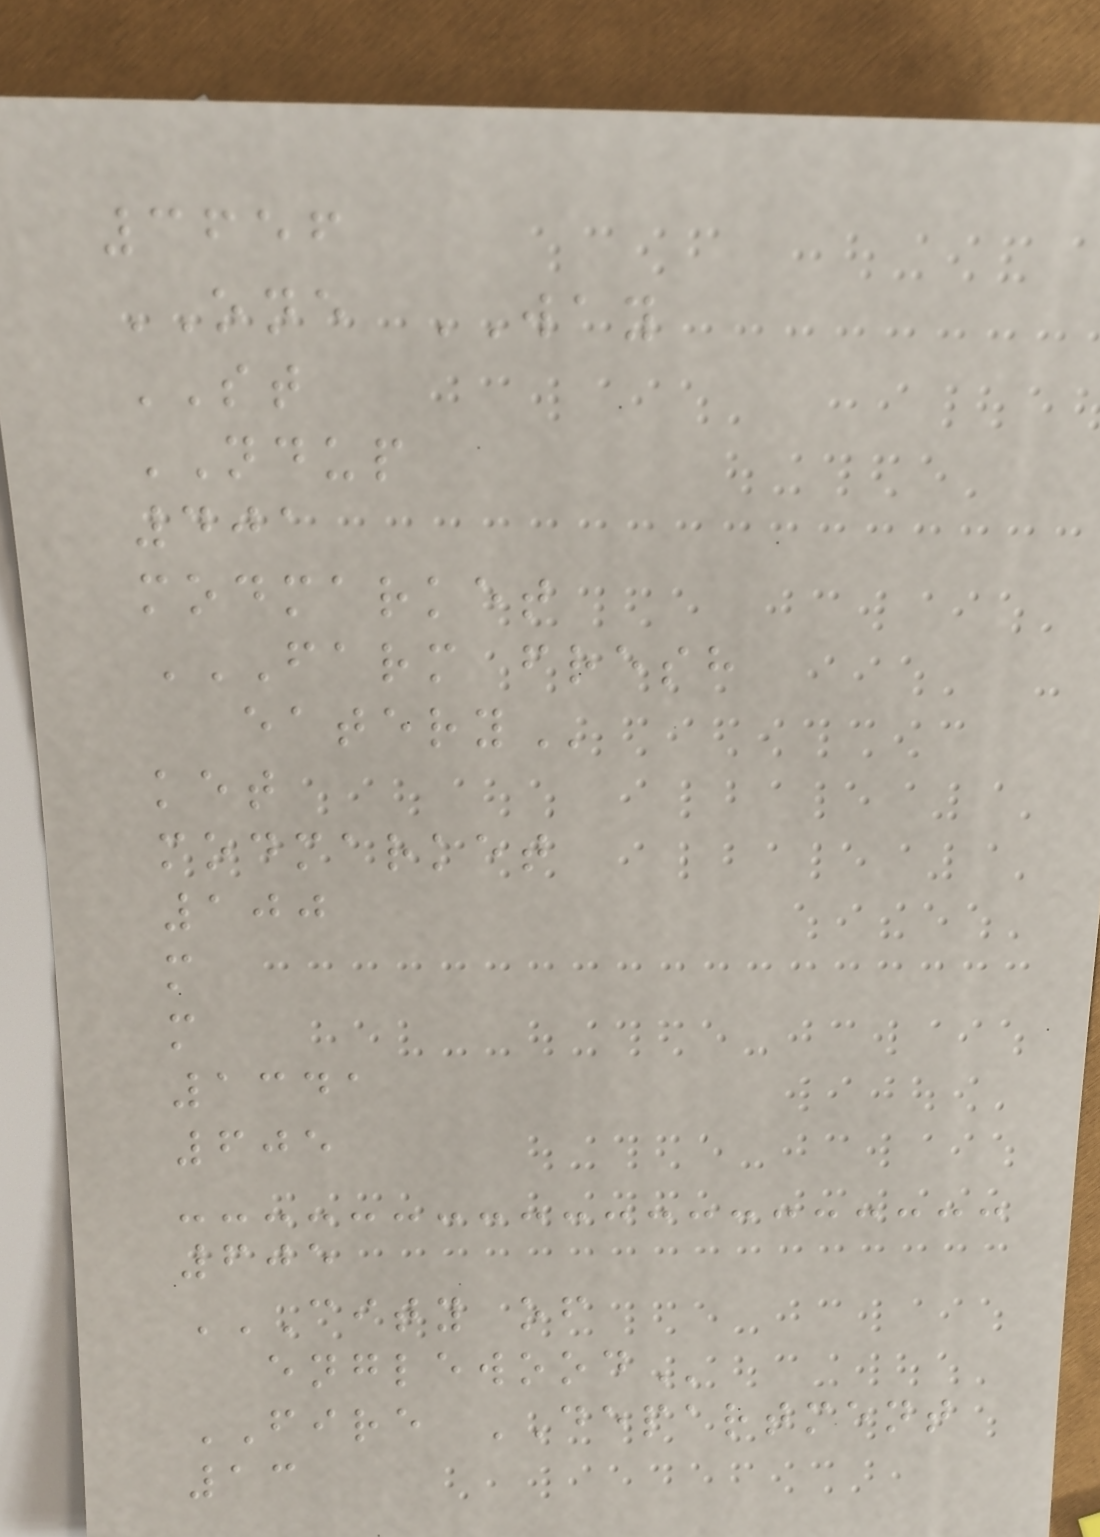3656
ONE WAY
ST
NDUP
401
modmarket
FARM FRESH
EATERY
ket
modmarket
100
m
m
1341
605
605
CITY OF
ENGLEWOOD
FIRE DEPARTMENT
13
